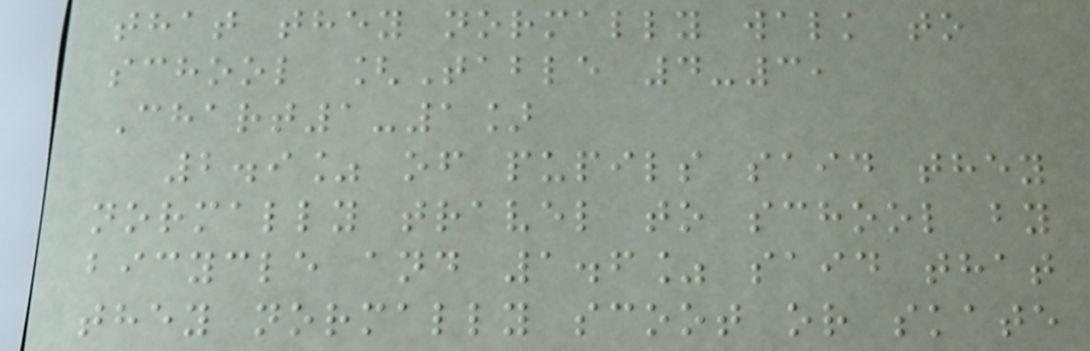that they normally walk to
school [Table 4-3,
Chart1-1]
2.9% of pupils said they
normally travel to school by
bicycle and 1.6% said that
they normally scoot or skate
